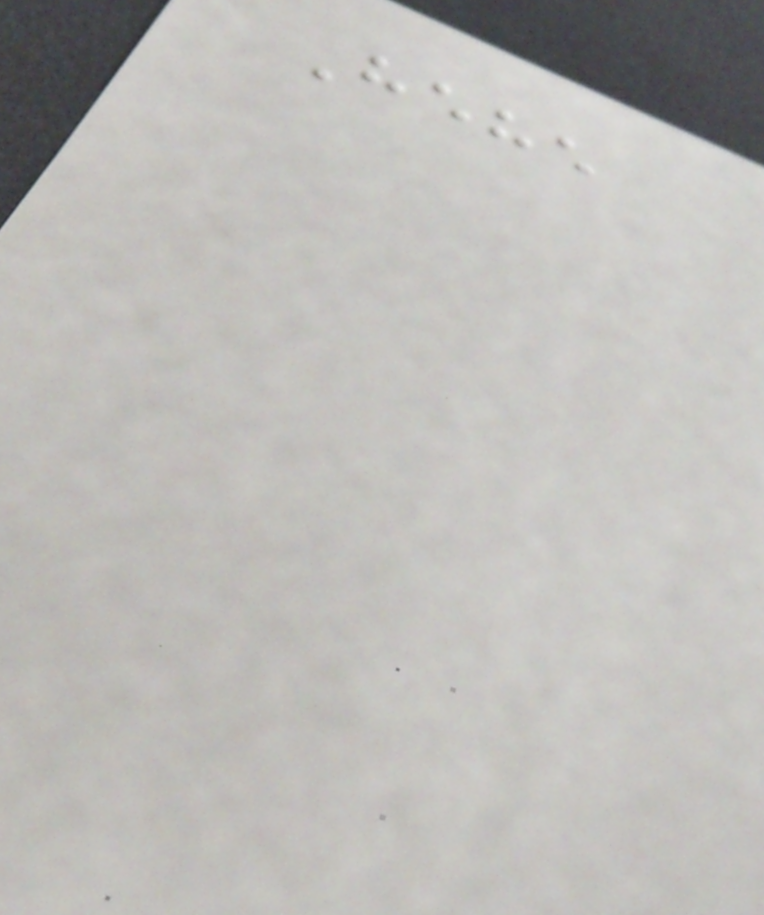Hehe
